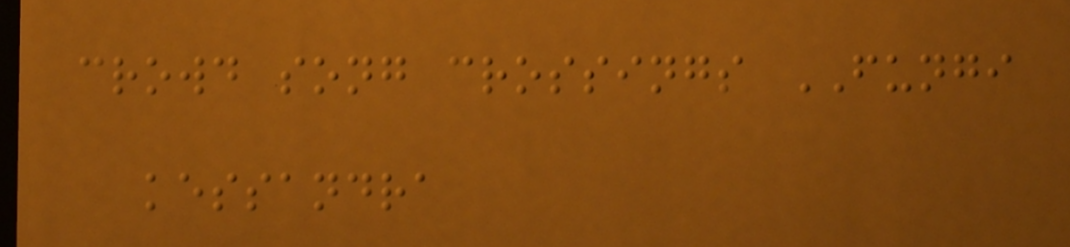crowd song crossings FUNGI
kessandra
